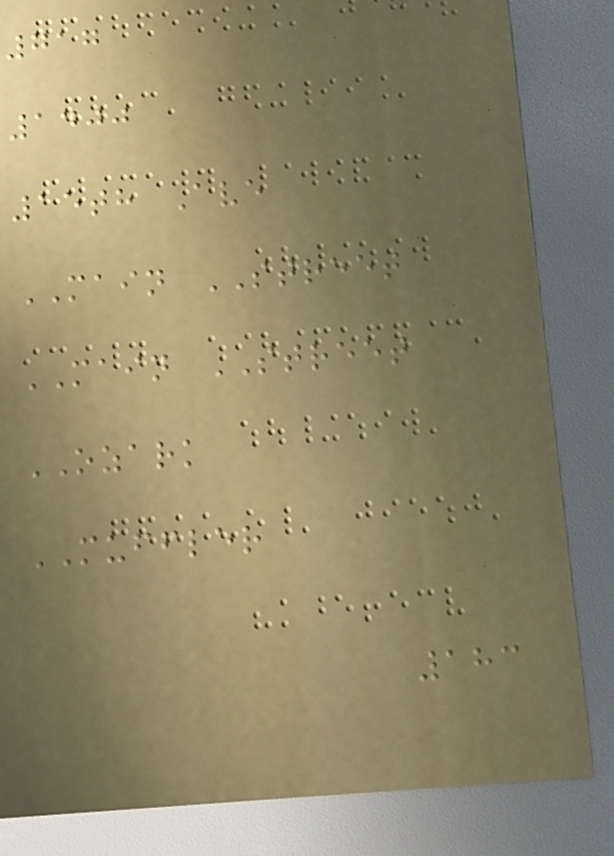717
1400
15th Ave
MAIN STREET
MAIN STREET
OZARK
MUFFLER
183
